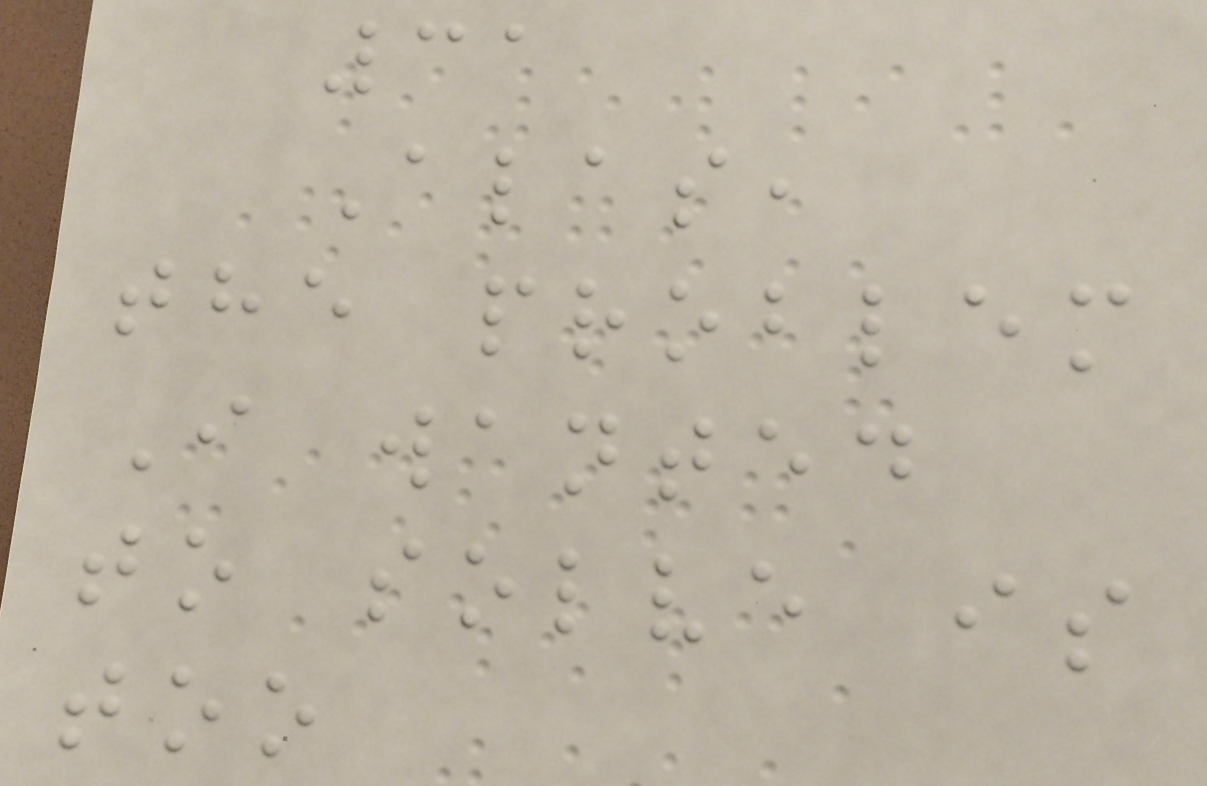31
Alas,
the problem
I wanted
to solve is
too
